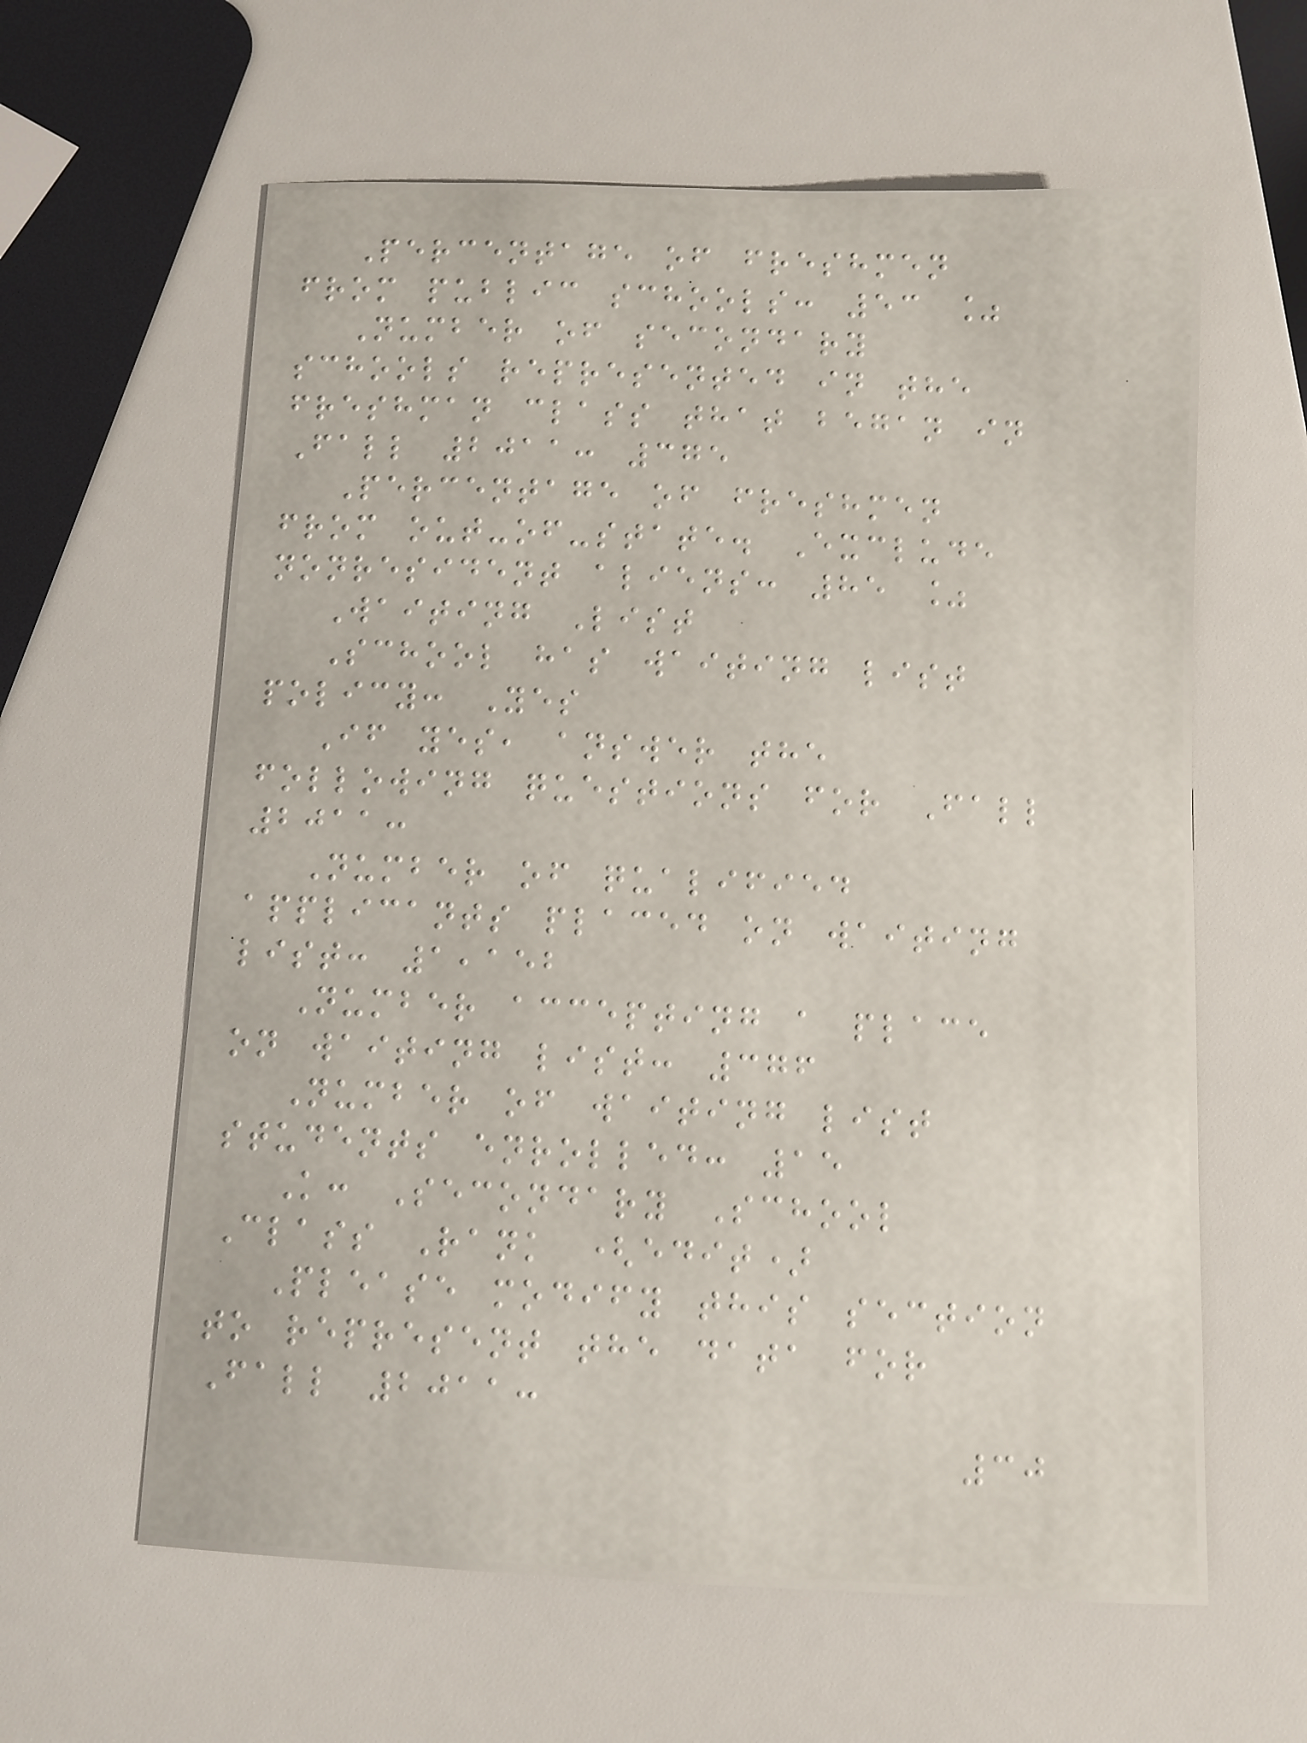Percentage of freshmen
from public schools: 53 %
Number of secondary
schools represented in the
freshman class that began in
Fall 2011: 375
Percentage of freshmen
from out-of-state. Exclude
nonresident aliens: 85 %
Waiting List
School has waiting list
policy: Yes
If yes, answer the
following questions for Fall
2011:
Number of qualified
applicants placed on waiting
list: 1,152
Number accepting a place
on waiting list: 376
Number of waiting list
students enrolled: 15
K: Secondary School
Class Rank (edit)
Please modify this section
to represent the data for
Fall 2011:
30
